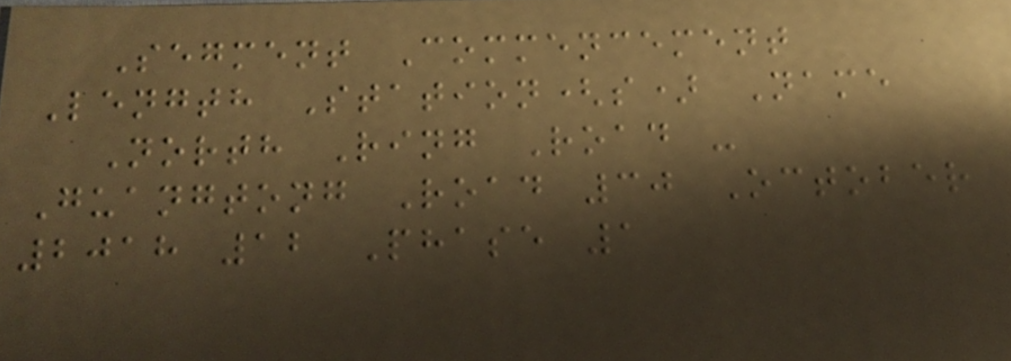Segment Commencement
Length Station(s) Name
North Ring Road -
Guangtong Road 30 October
2018 12 Phase 1
